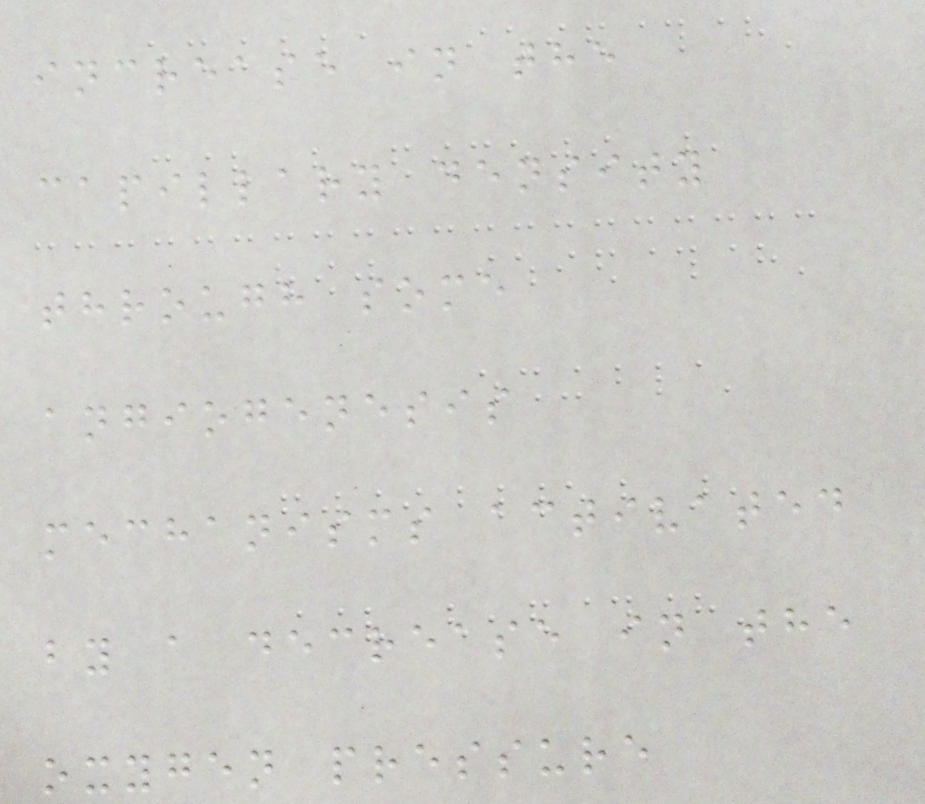increase in the
capillary density
through some
angiogenesis
mechanisms activated
by a decrease in the
oxygen pressure
